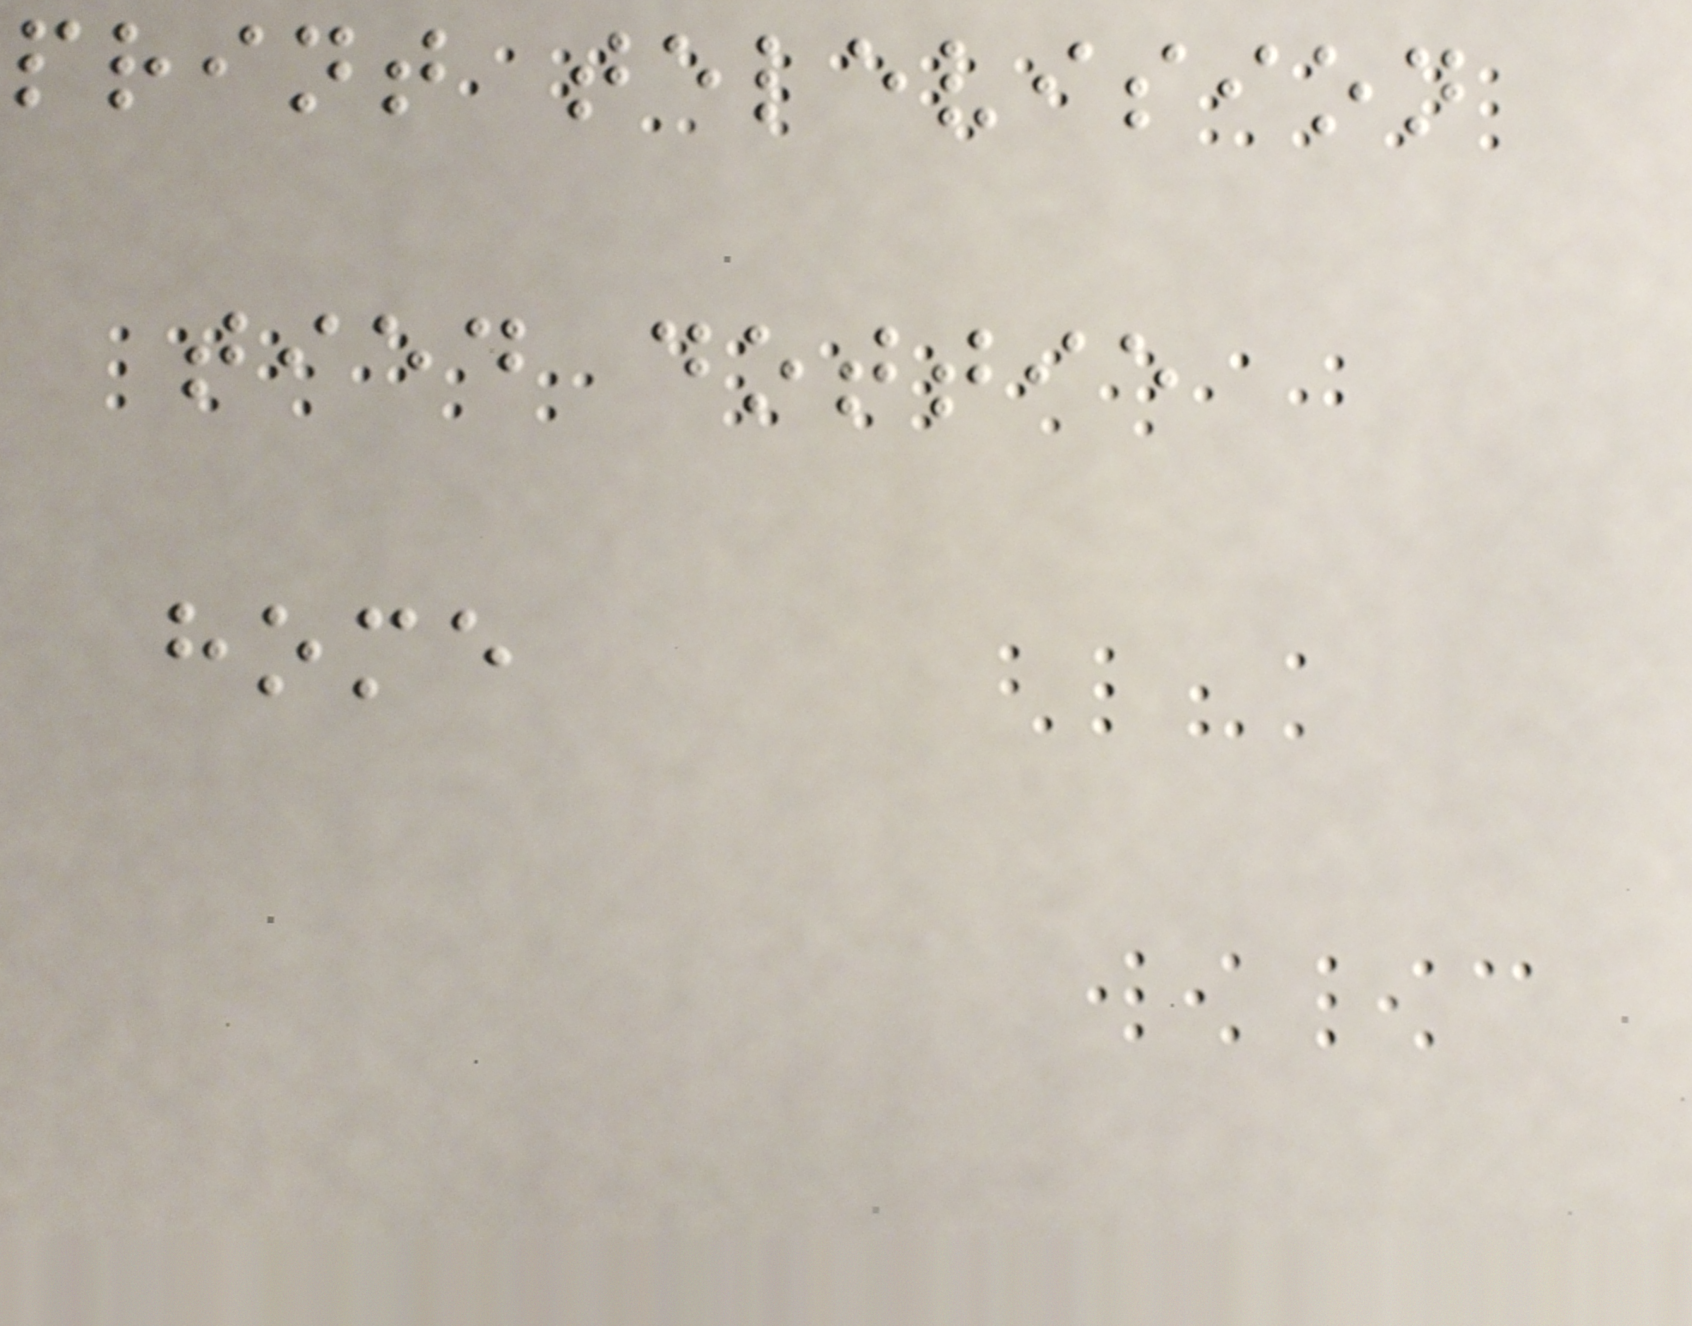print television
tied dottie
home
